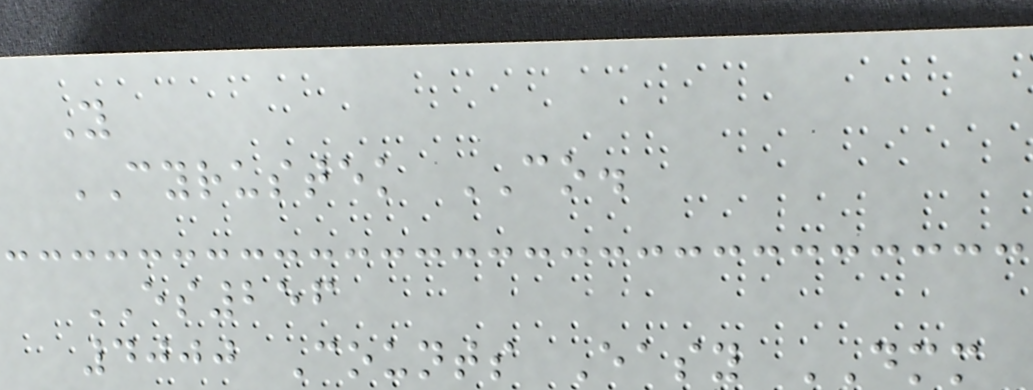Y
CYRUSTEK CO.
ES256
4000 Counts Easy DMM
